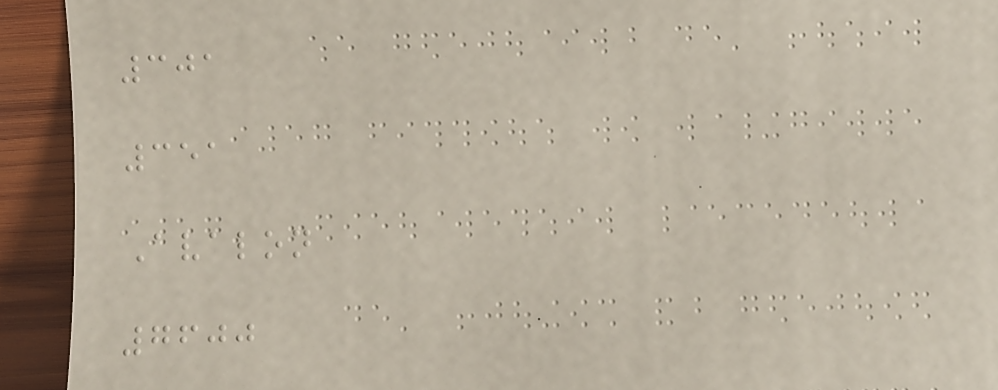301
351
Avalon
7600
